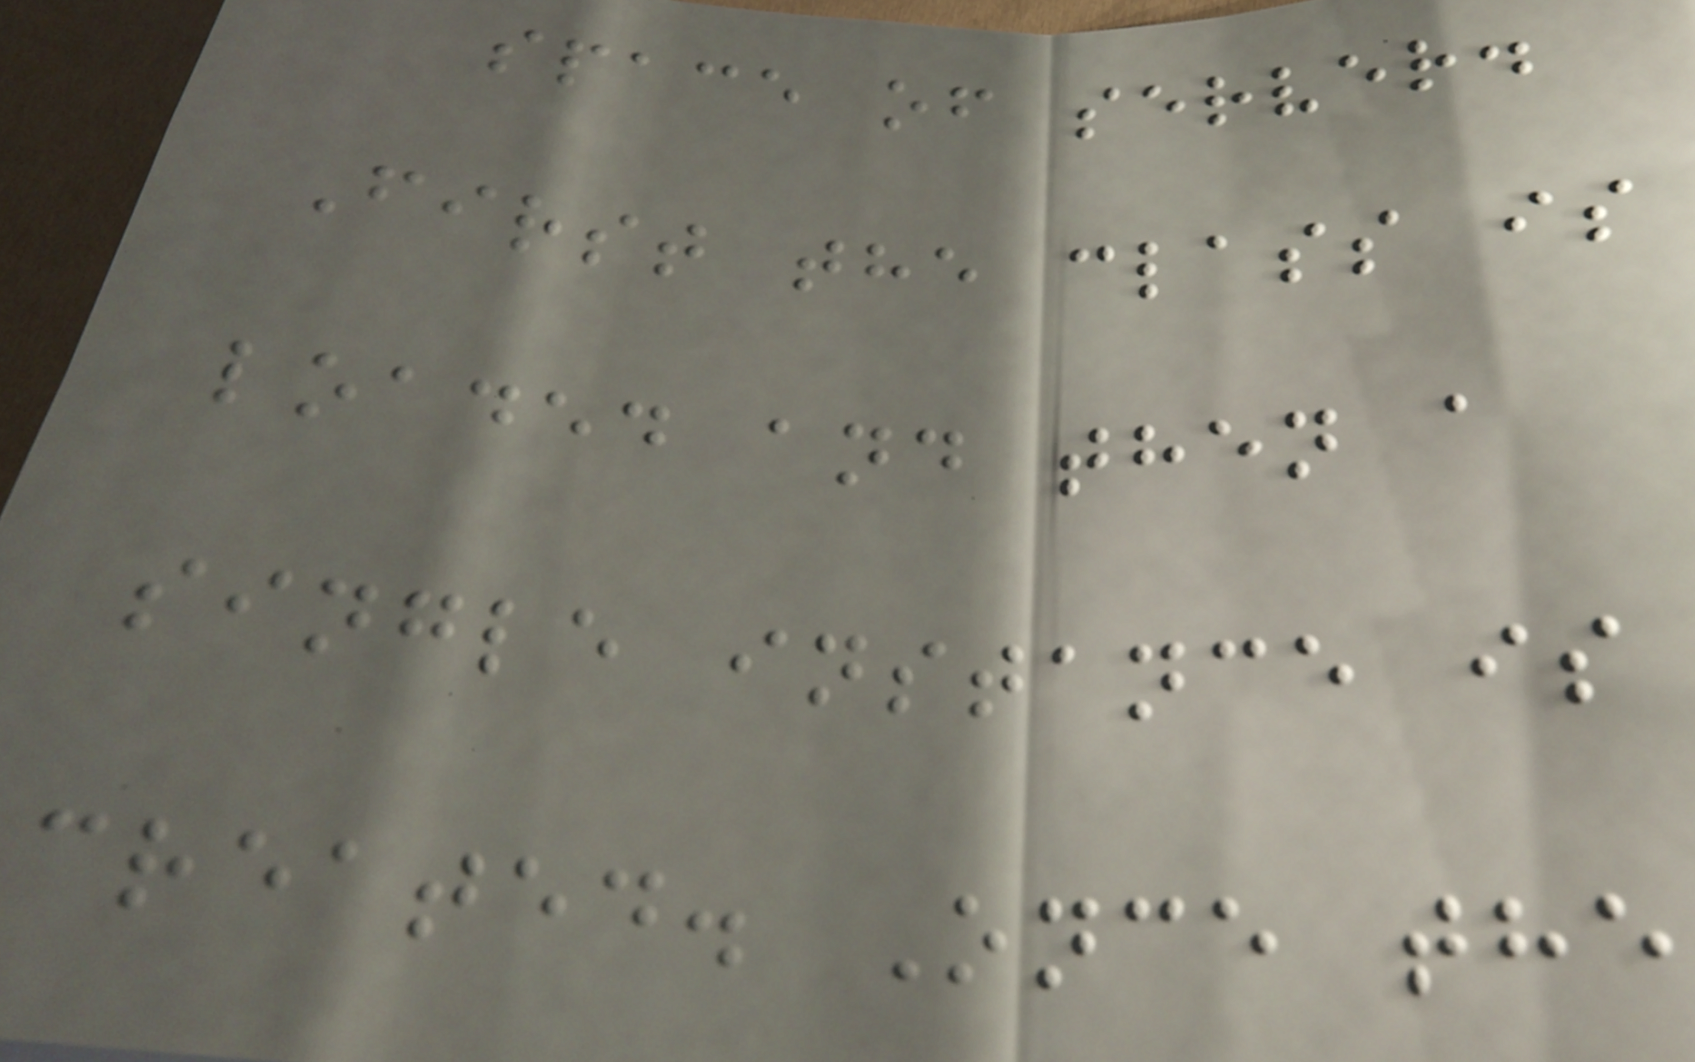space of server.
First the class is
loaded and then a
single instance is
created. Once the
